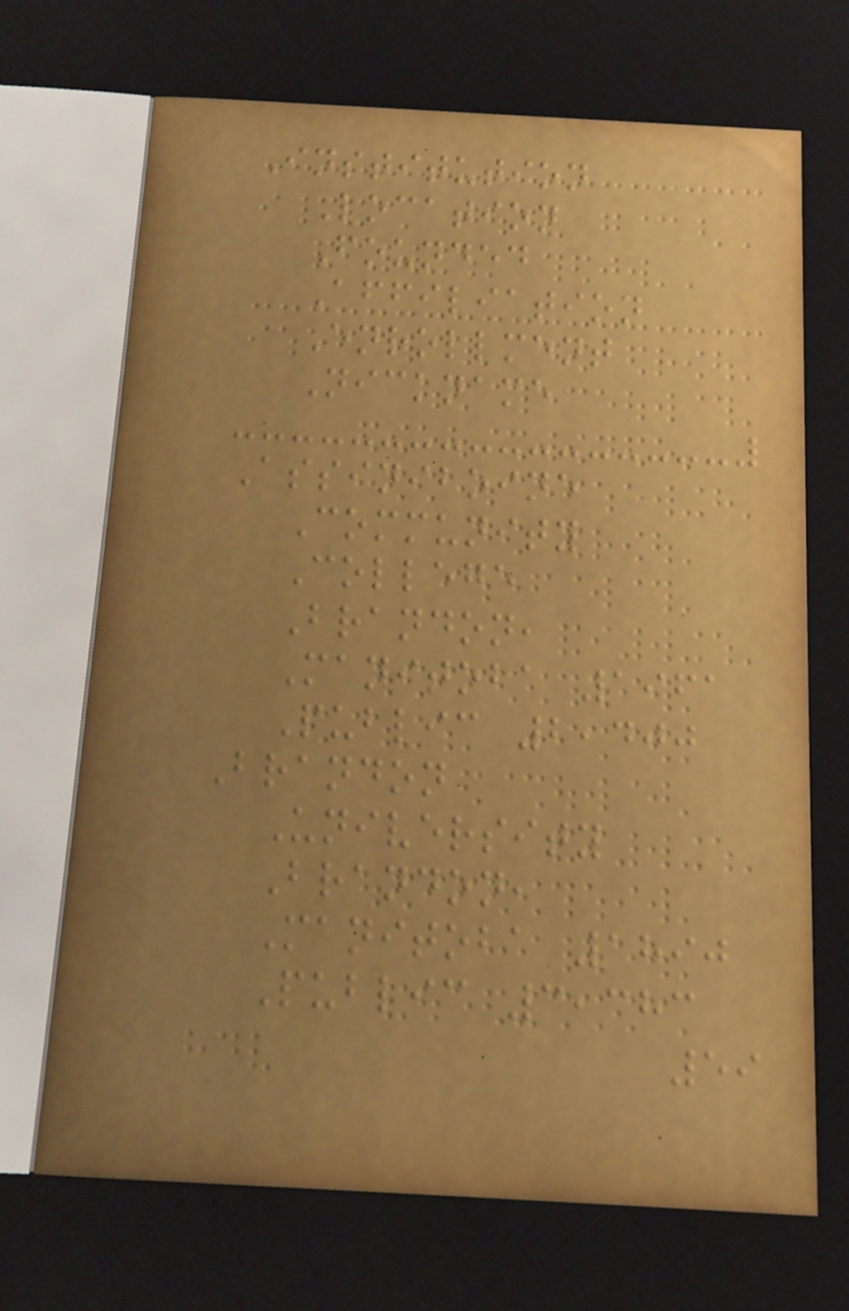Institution
Location
Founded
Affiliation
Enrollment
Nickname
Assiniboine
Community
College
Brandon,
Manitoba 1961
Public 2,400
Brandon
University
Brandon,
Manitoba 1890
Public 3,383
59
